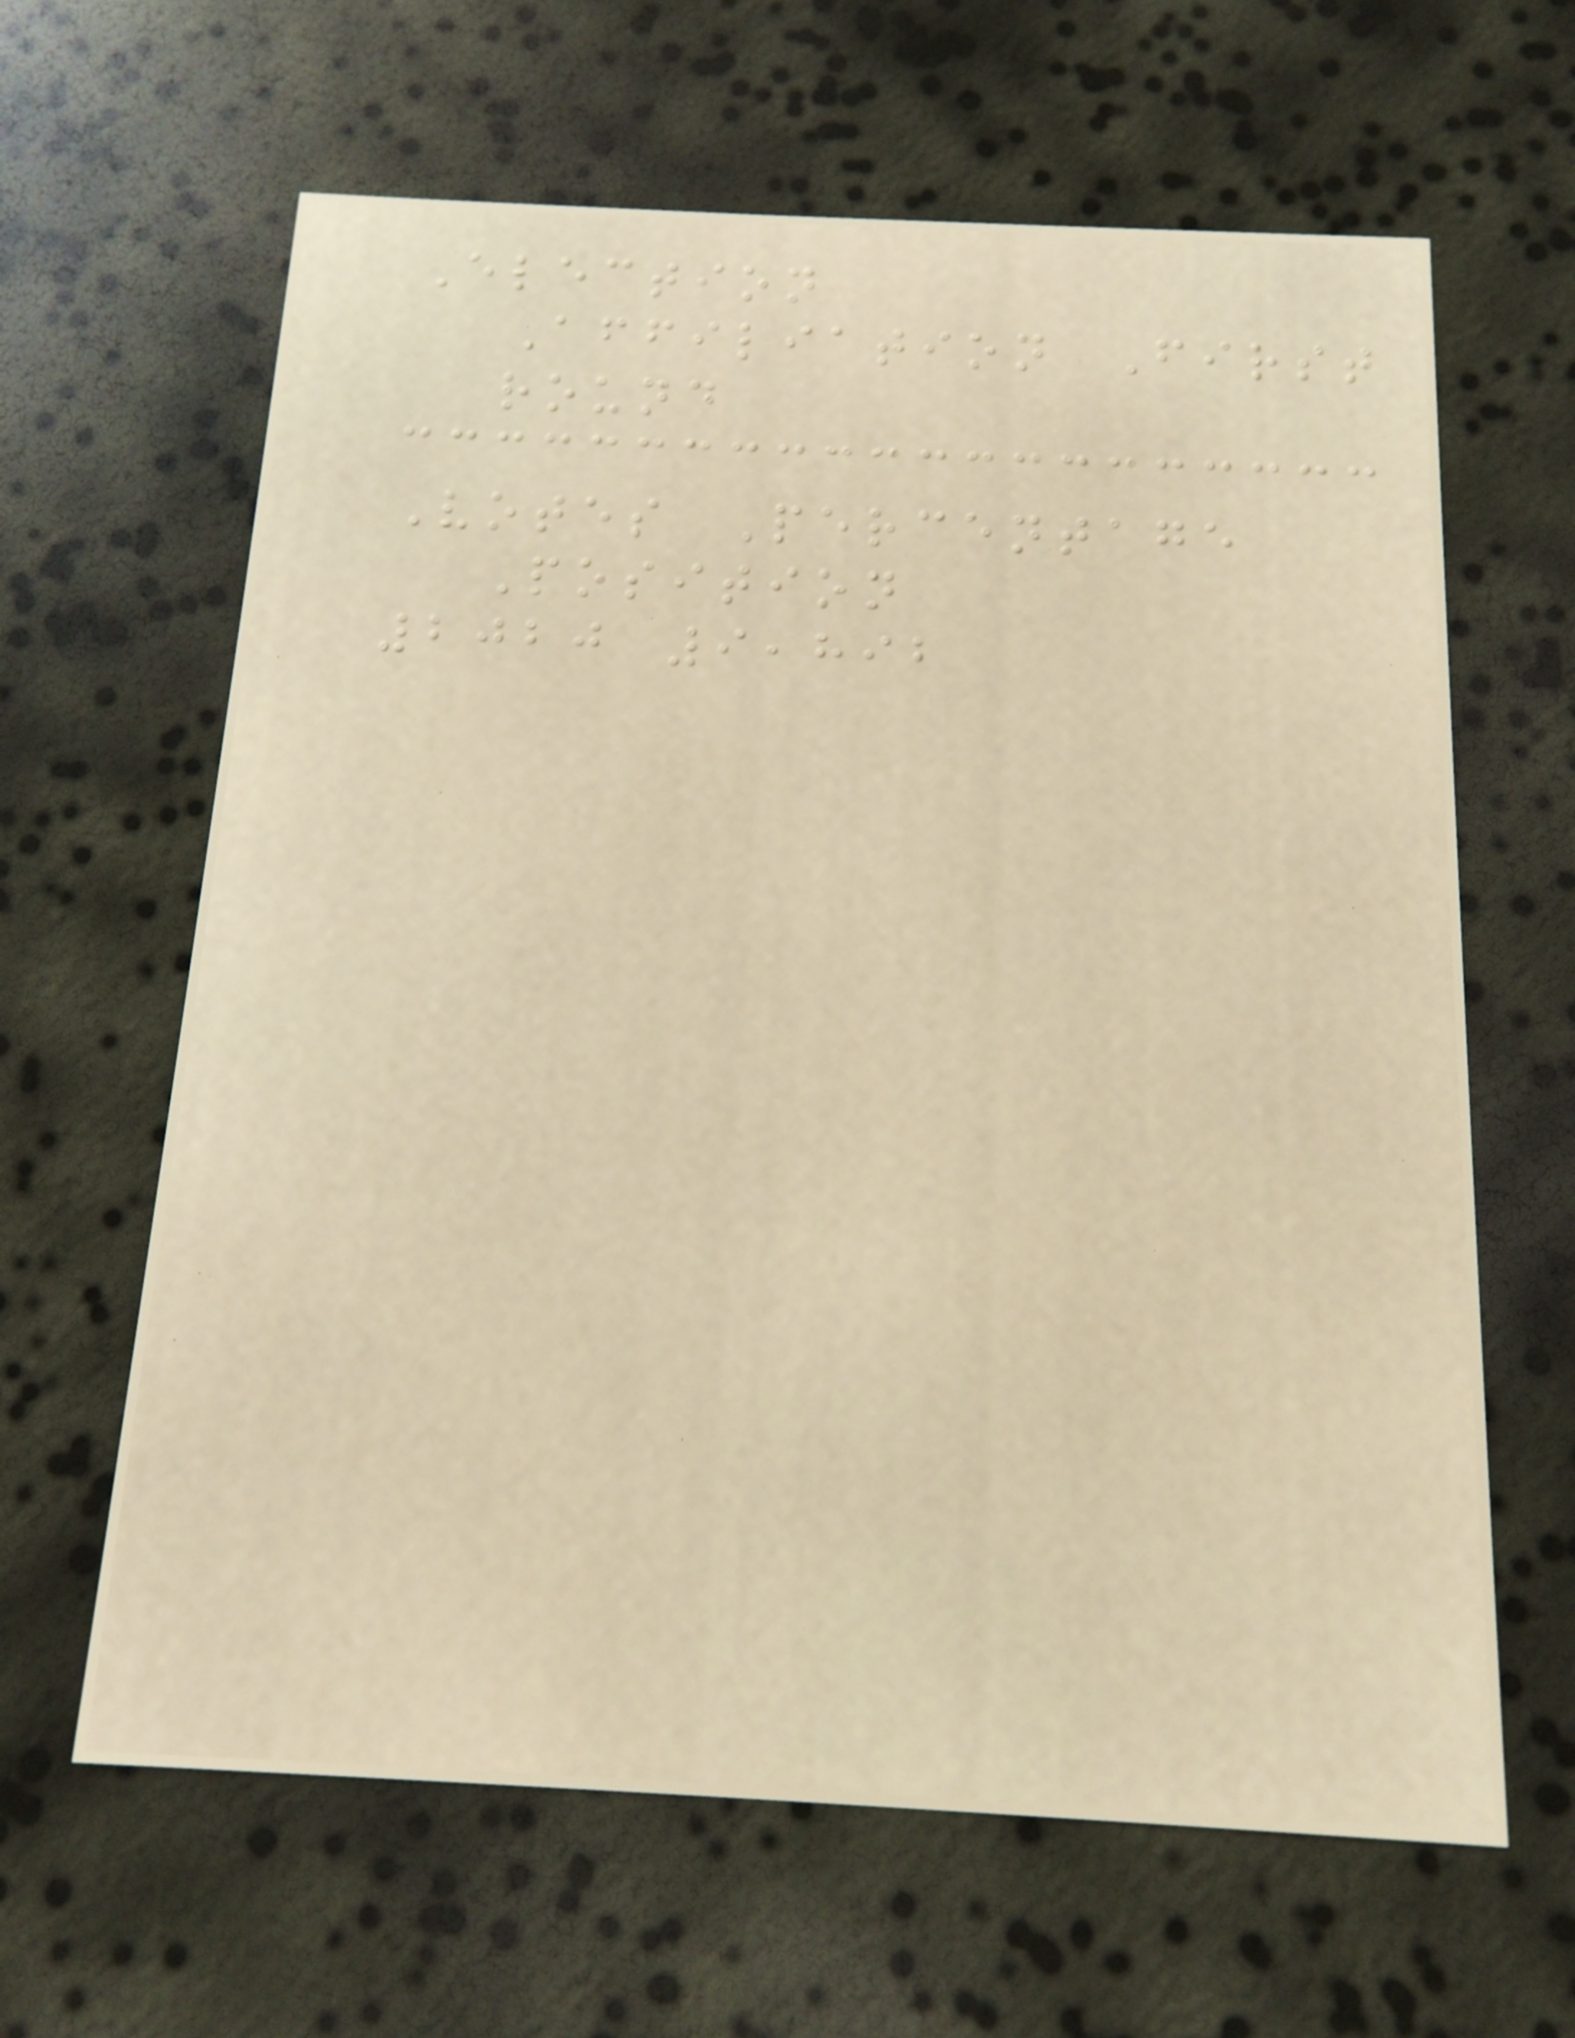Election
Affiliation First
round
Votes Percentage
Position
2020 9,892
